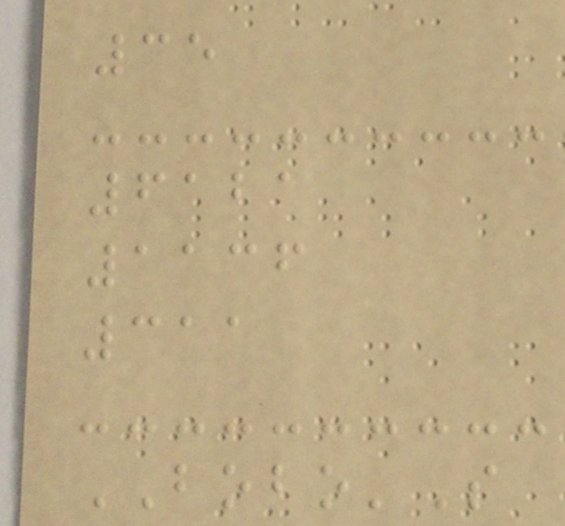35
6121
1136
311
BOBO'S
